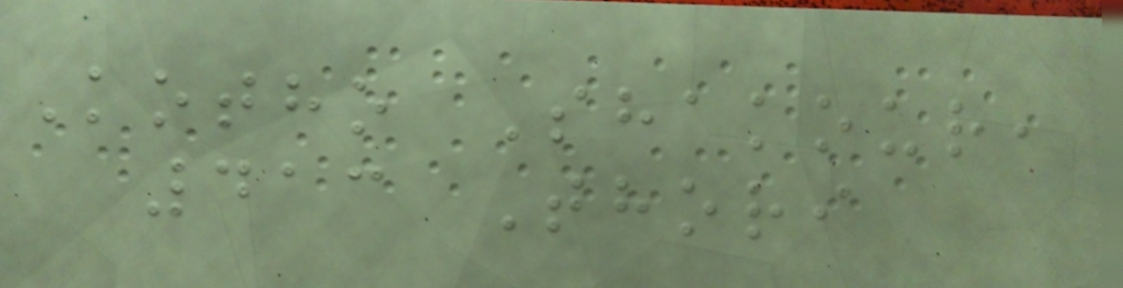Kotho Shakour,
413 Thori
